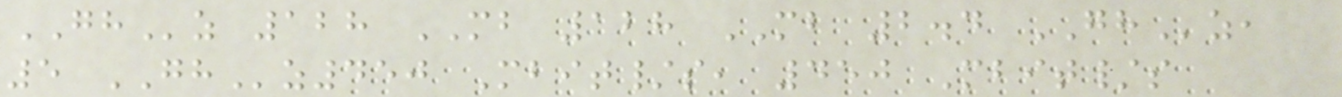GHz 128 MB 128 MB 2.4 GHz,
5 GHz450 Mbit/s, 450 Mbit/s
